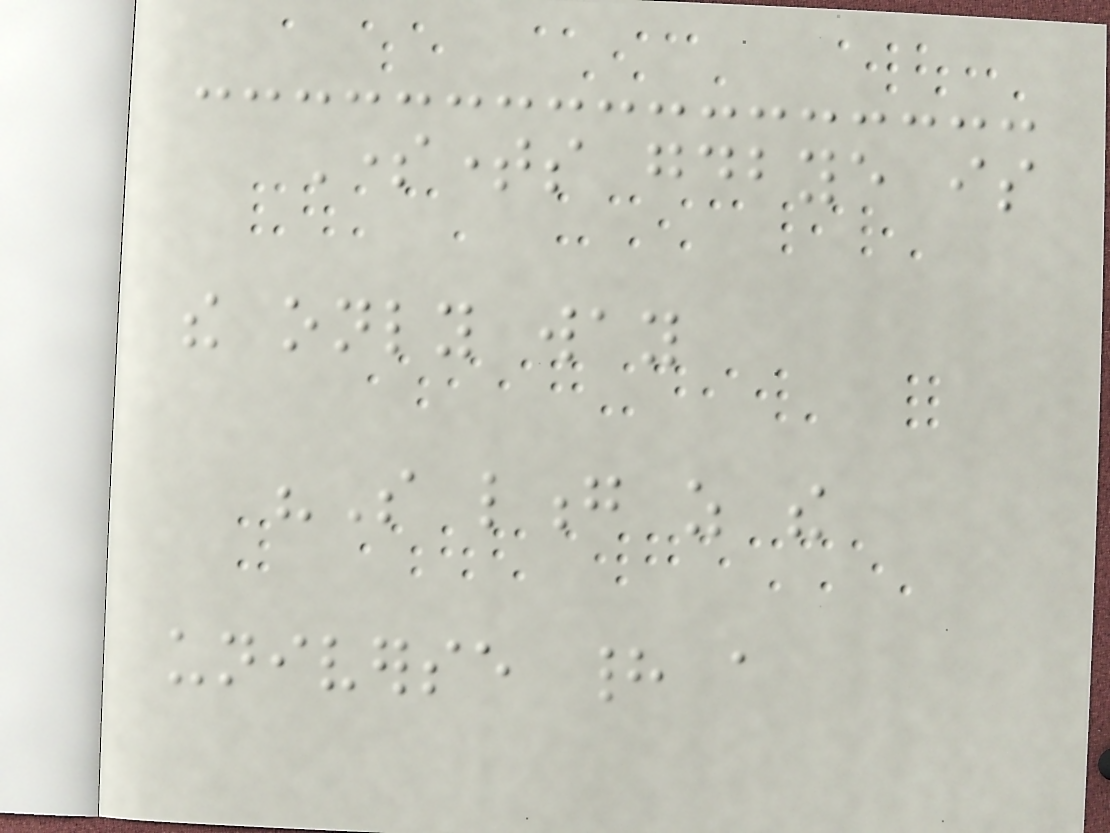Sometimes goodbye is
the only way
"So long as the
universe had a
